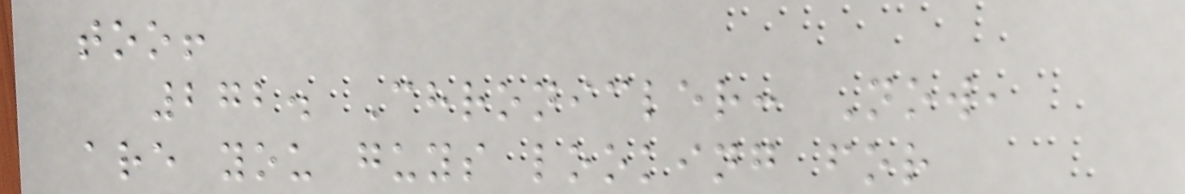too!
272. Chronicler: Now,
are you guys looking for
